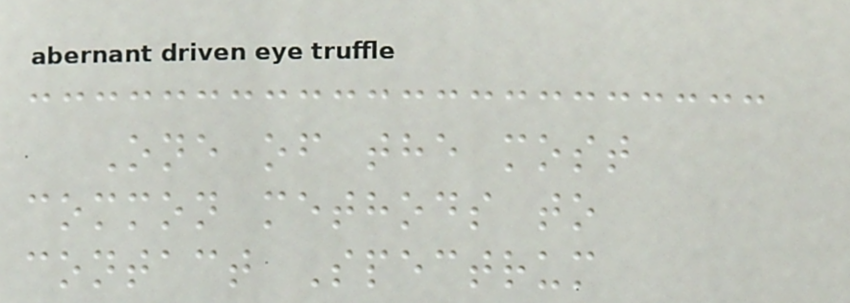One of the most
common methods to
contact Spectrum
